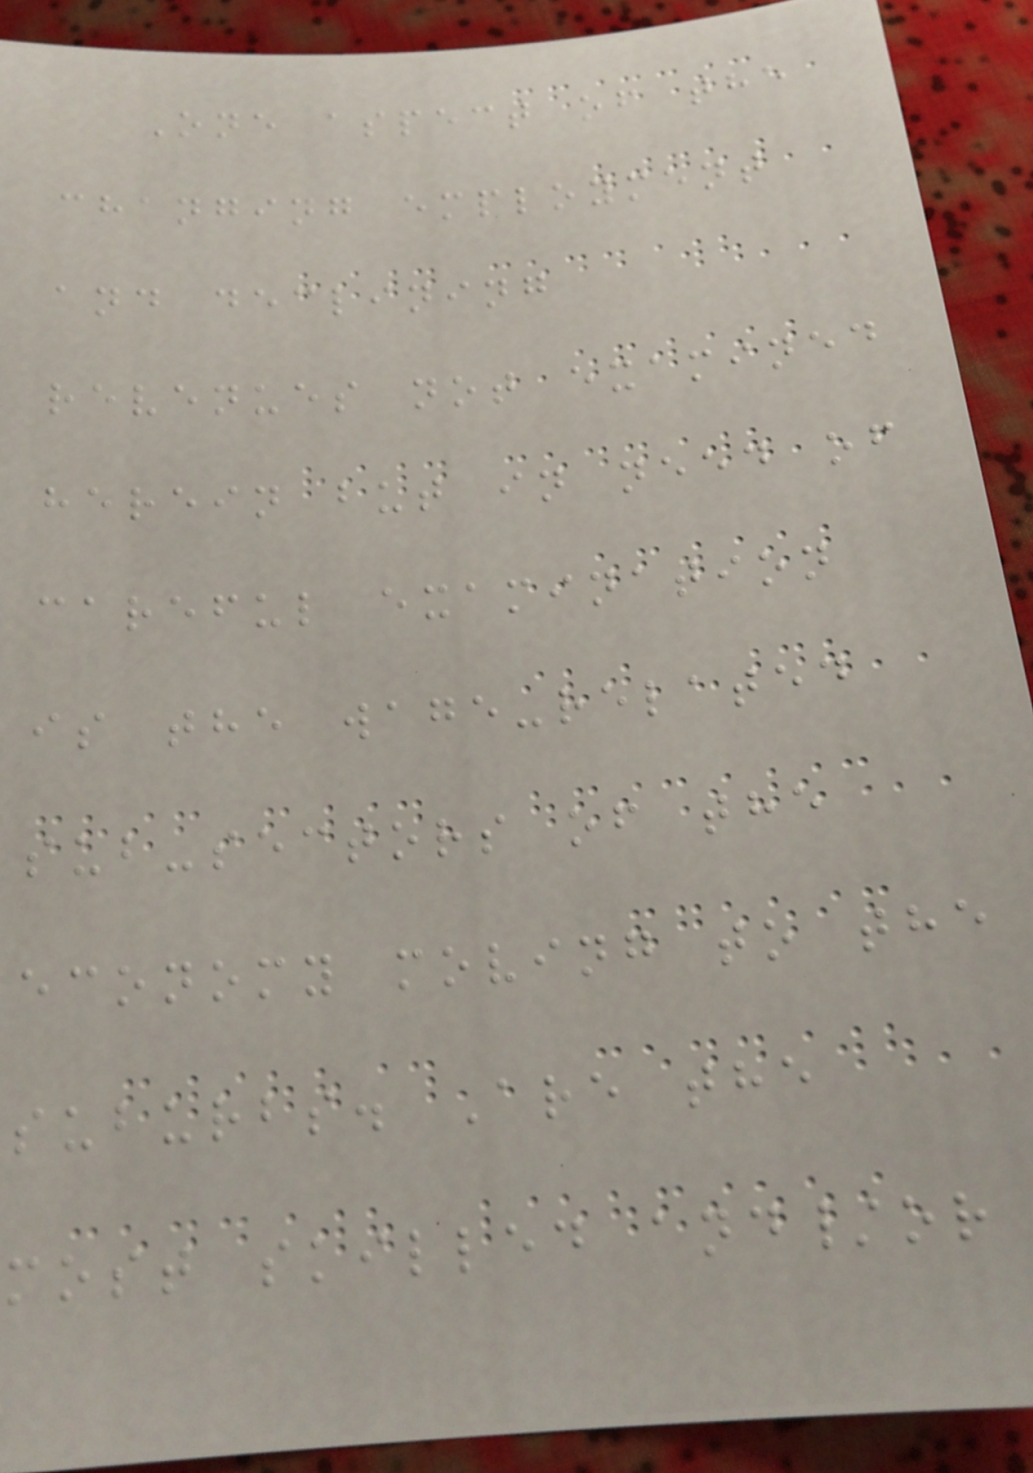One aspect of the
changing employment
and declining
revenues not examined
herein but in need of
careful examination
is the wage-related
sub-sectors of the
economy moving to the
suburbs. Are the
most skilled and/or
